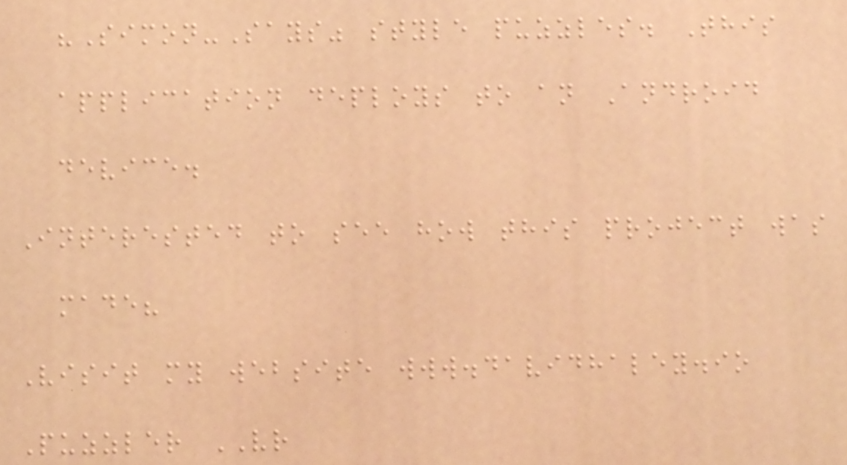"Simon-Says" style puzzles. This
application deploys to an Android
device.
Interested to see how this project was
made?
Visit my website www.davidhaley.io
Puzzler VR
